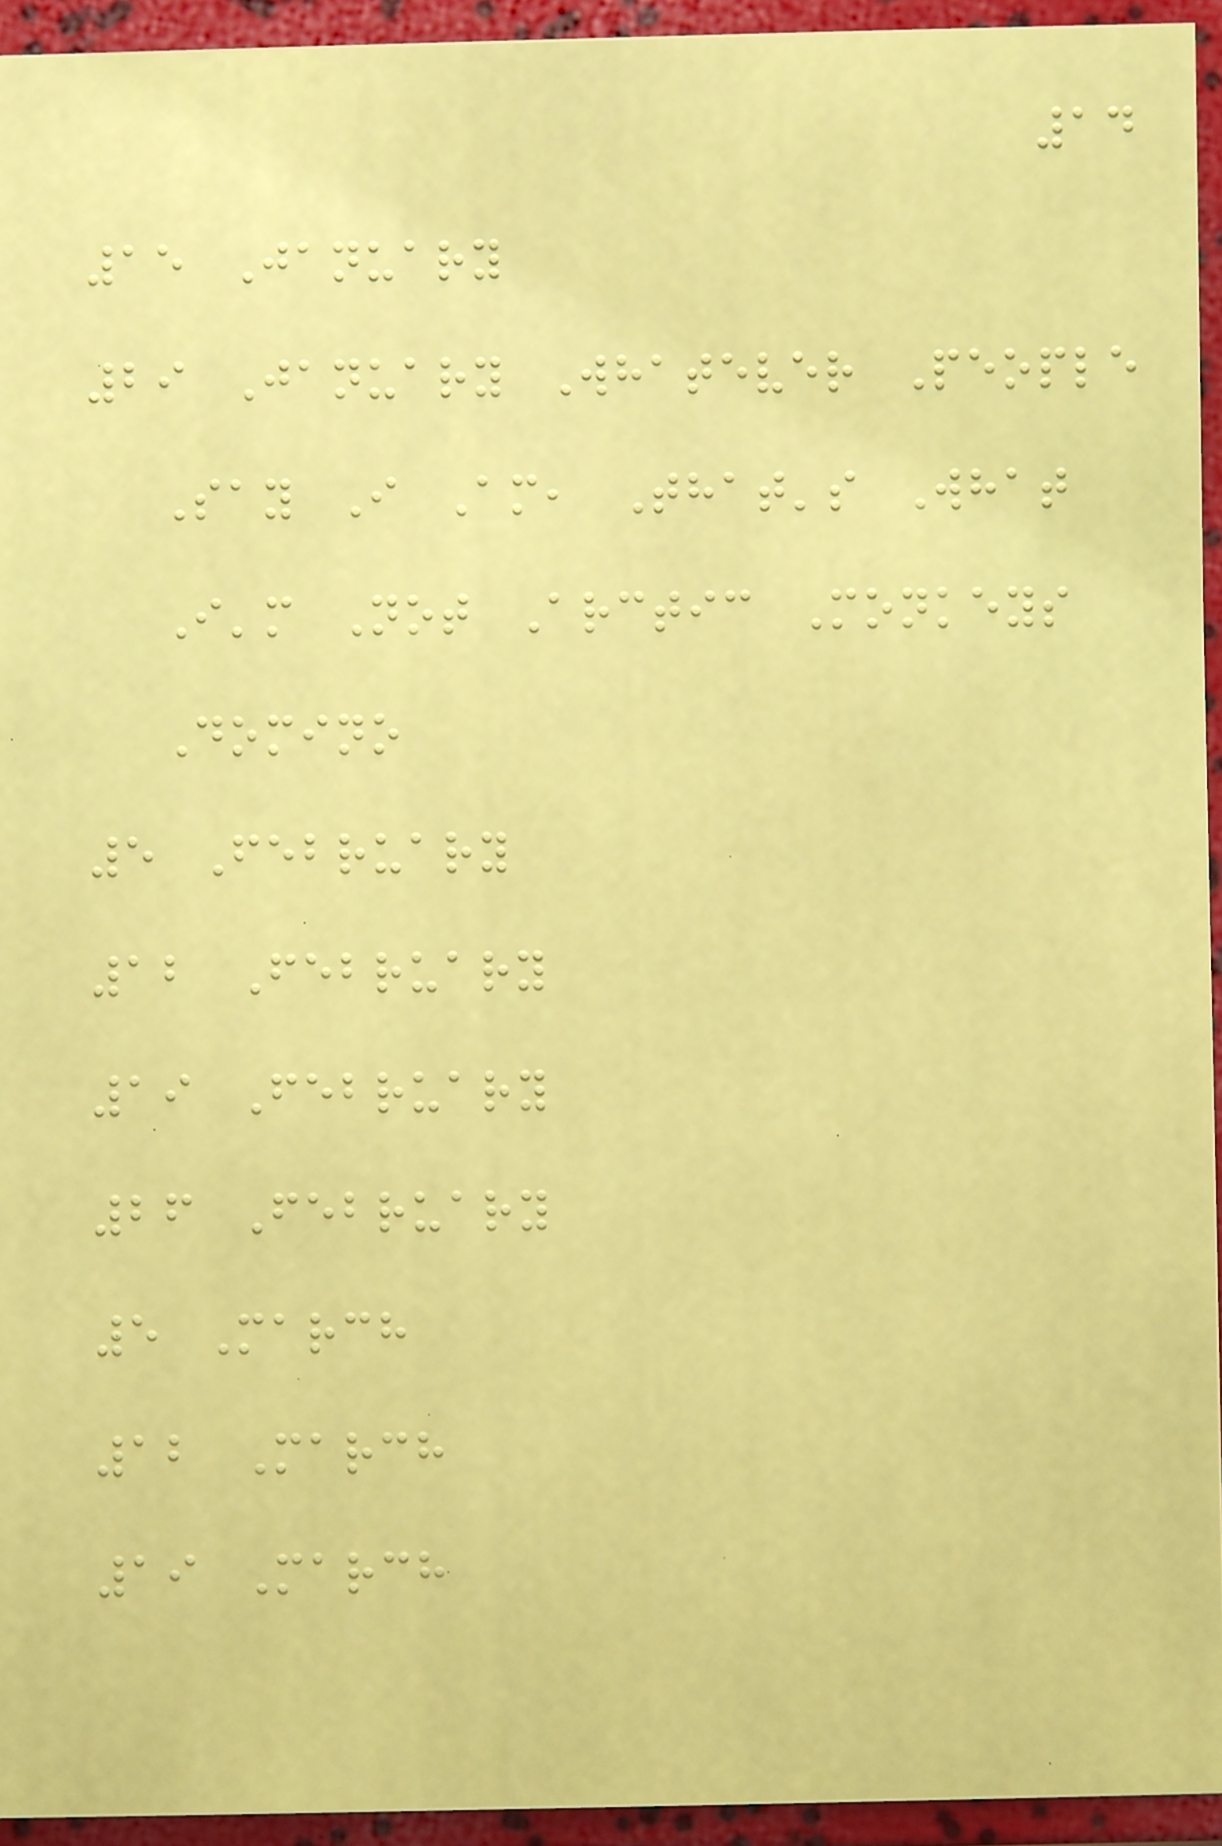14
15 January
29 January Whatever People
Say I Am, That's What
I'm Not Arctic Monkeys
Domino
5 February
12 February
19 February
26 February
5 March
12 March
19 March
